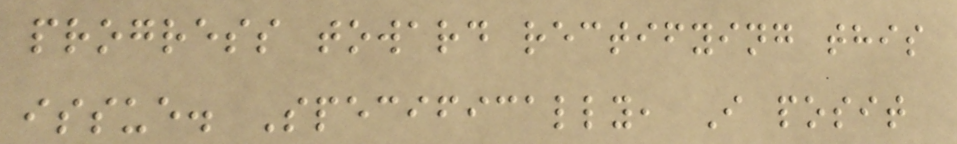progress toward rectifying this
issue. Specifically, I posit
